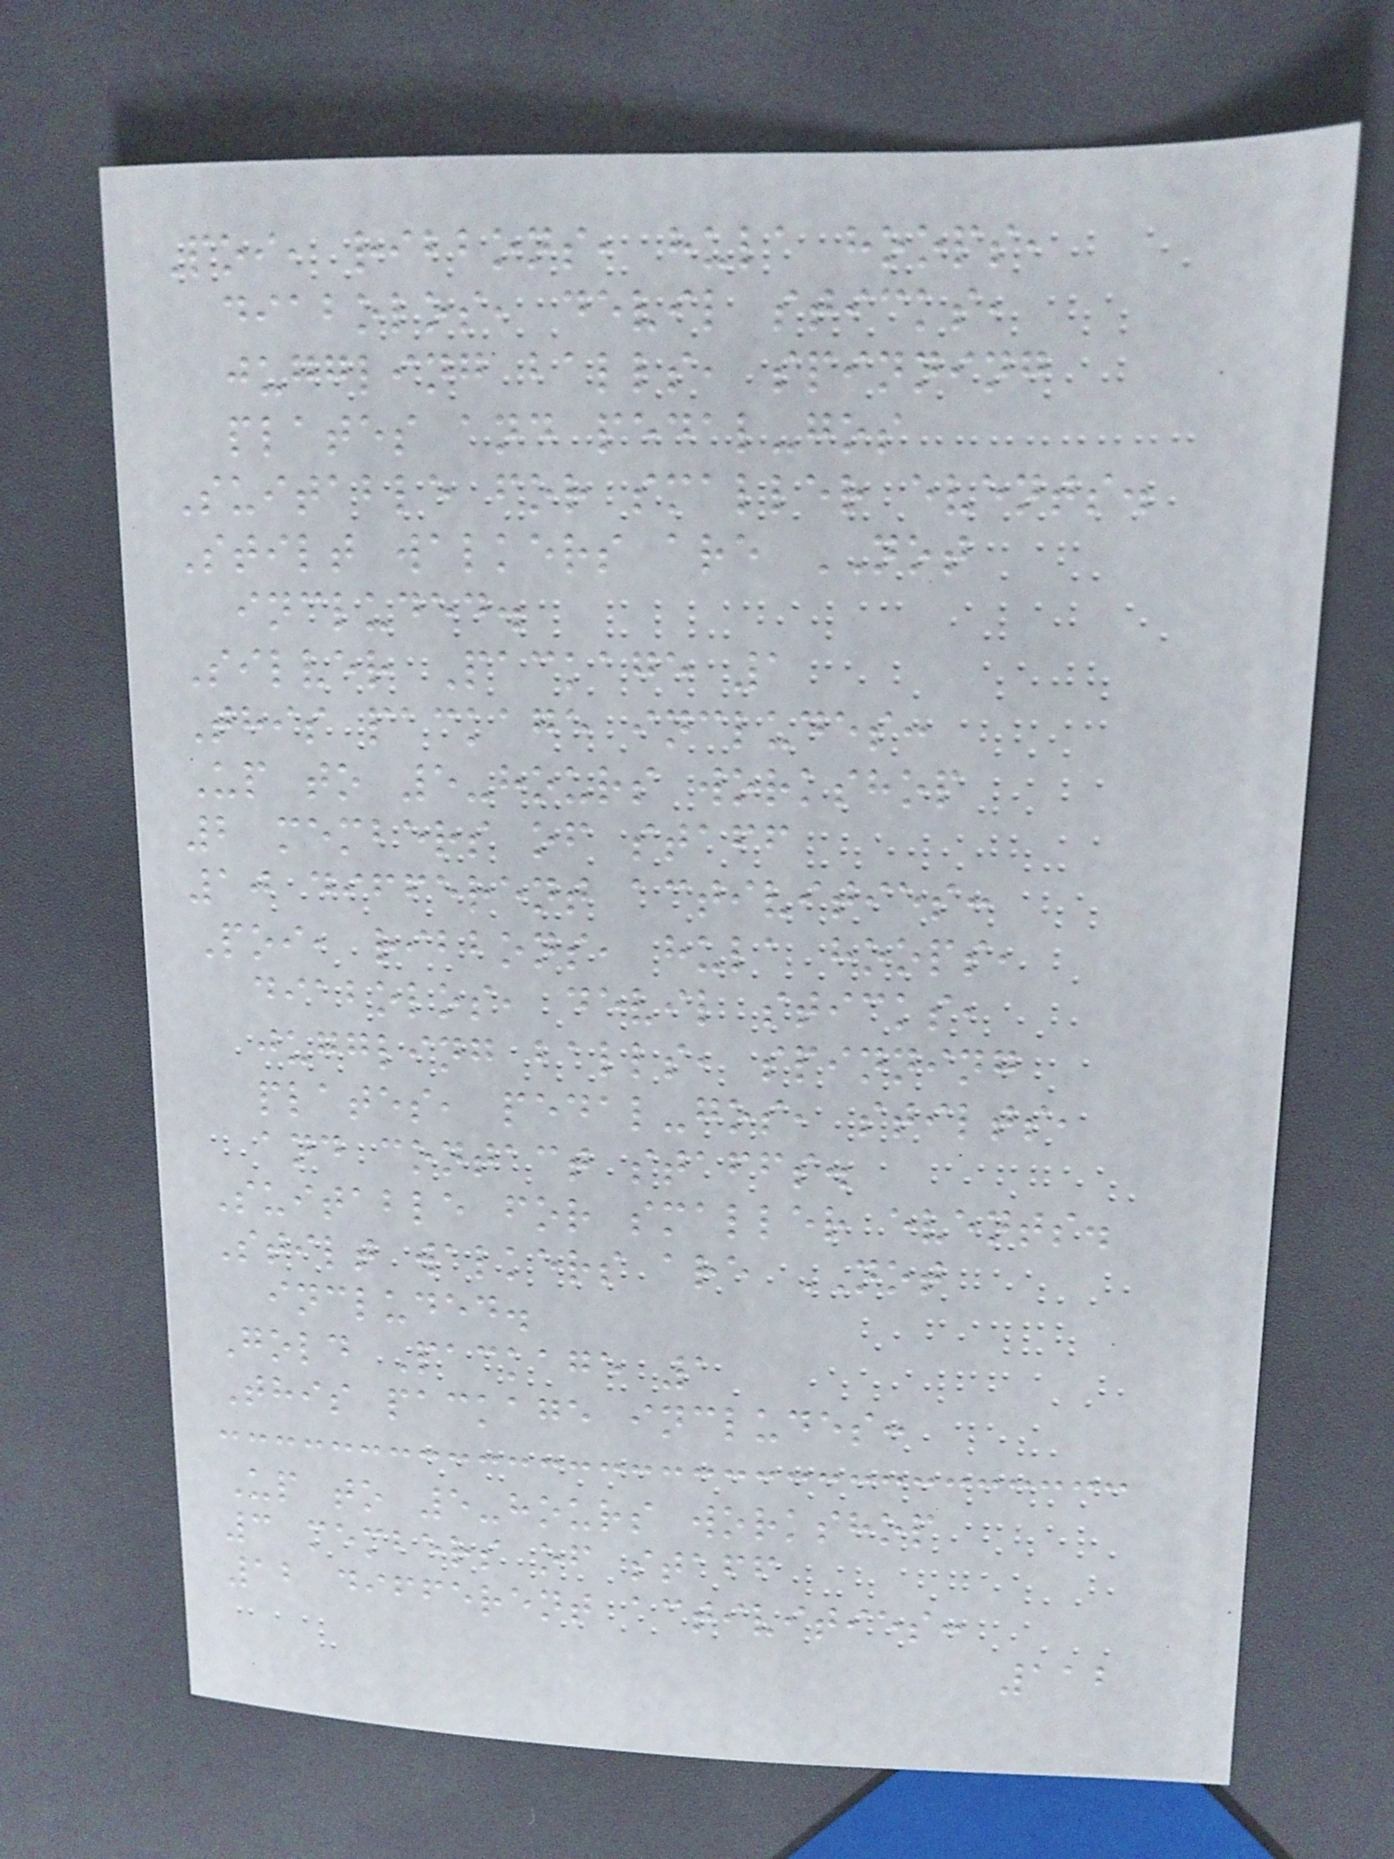Poi, ribbons, hula hoops,
diabolos, devil sticks,
juggling balls, spinning
plates and pedal-gos
Suitable for smaller events.
Stilt walkers are NOT
included.
Silver Package 1
This package includes:
Up to 5-hours workshop
2 members of staff
10 different activities:
Poi, ribbons, hula hoops,
diabolos, devil sticks,
juggling balls, spinning
plates, pedal-gos, stilts,
and contact staffs.
Suitable for smaller events.
Stilt walkers are NOT
included.
Gold Package 1
This package includes:
Up to 5-hours workshop
3 members of staff
12 different activities:
112
